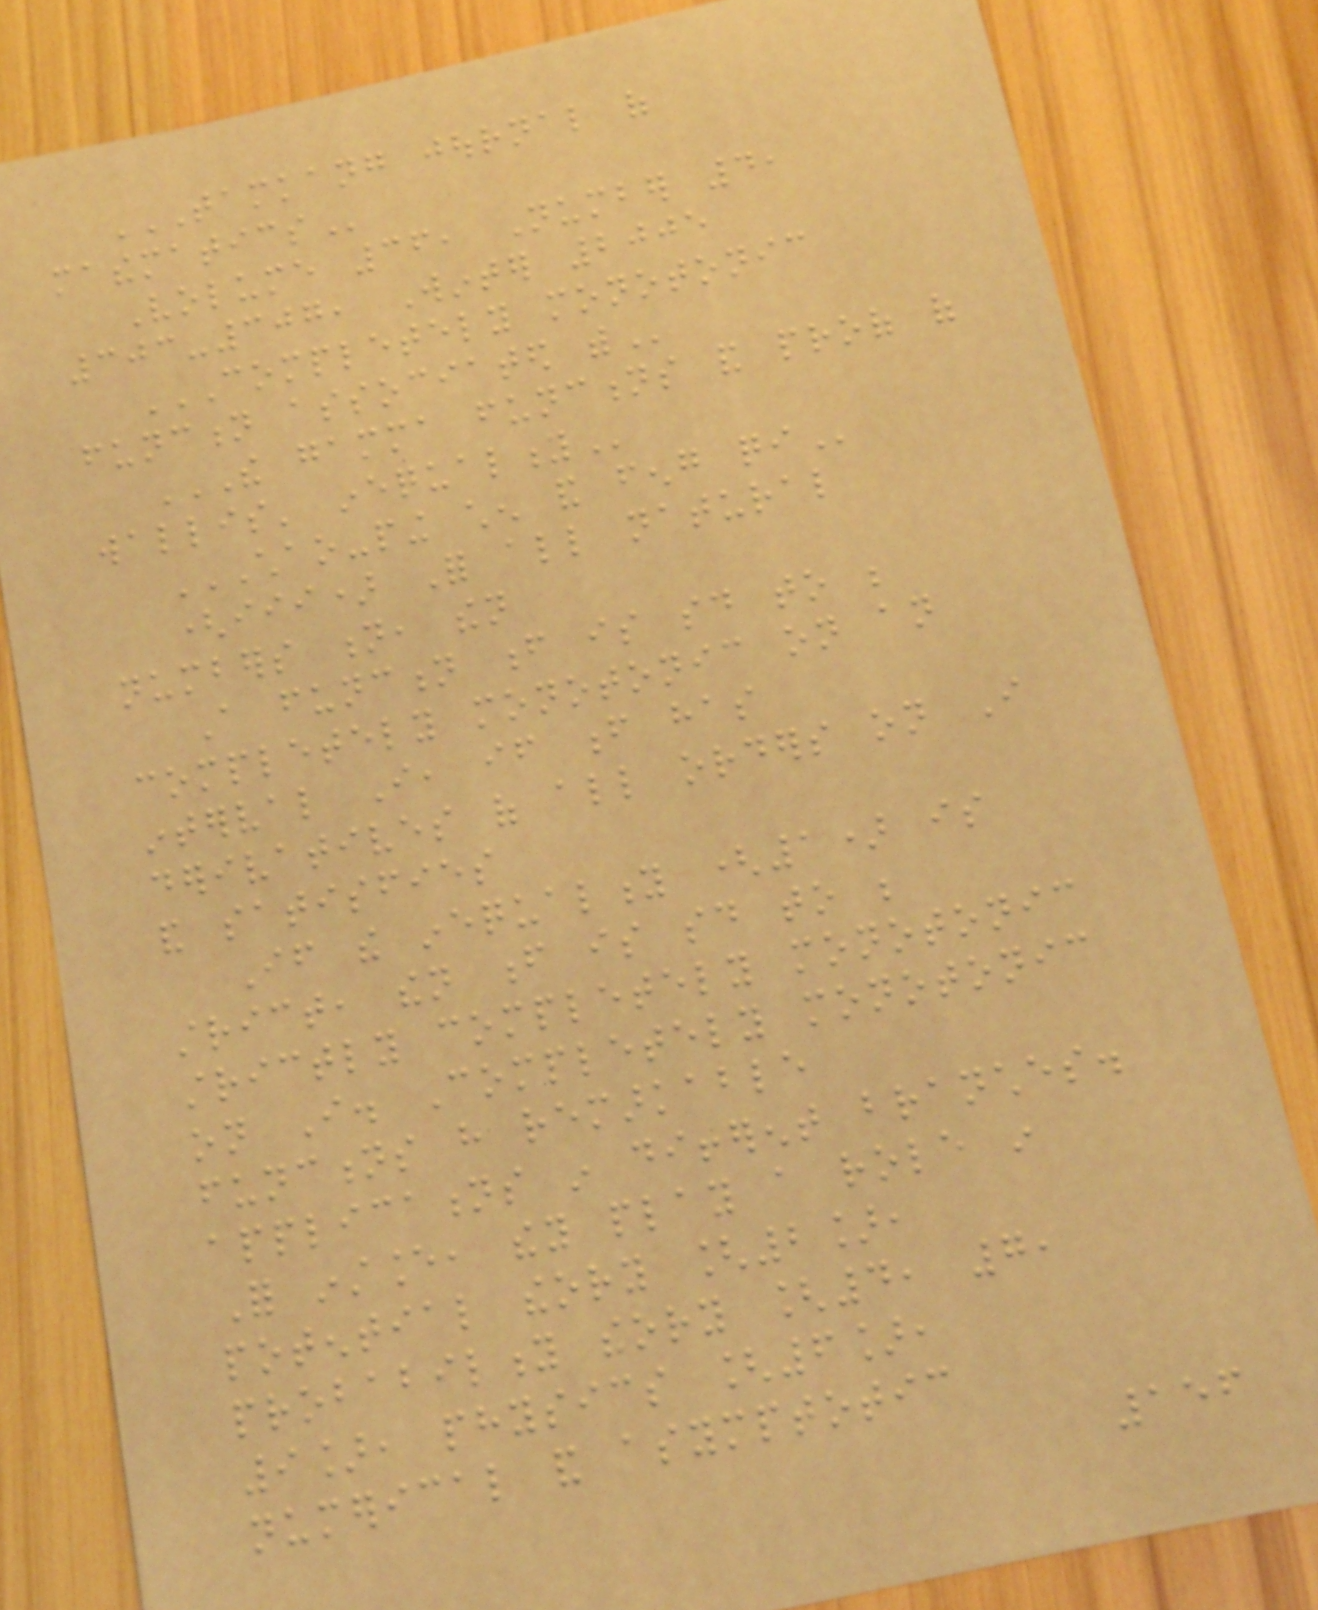TAMKANG JOURNAL OF
MATHEMATICS
Volume 36, Number 4,
303-307, Winter 2005
COMPLETELY MONOTONIC
FUNCTION ASSOCIATED WITH
THE GAMMA FUNCTIONS AND PROOF OF
WALLIS' INEQUALITY
CHAO-PING CHEN AND FENG QI
(iii) For all natural
numbers n, then
A function f is said to be
completely monotonic on an
interval I, if f has
derivatives of all orders on I
and satisfies
If the inequality (1) is
strict, then f is said to be
strictly completely monotonic
on I. Completely monotonic
functions have remarkable
applications in different branches.
For instance, they play a role in
potential theory [2],
probability theory [4, 7,
9], physics [6],
numerical and asymptotic
156
